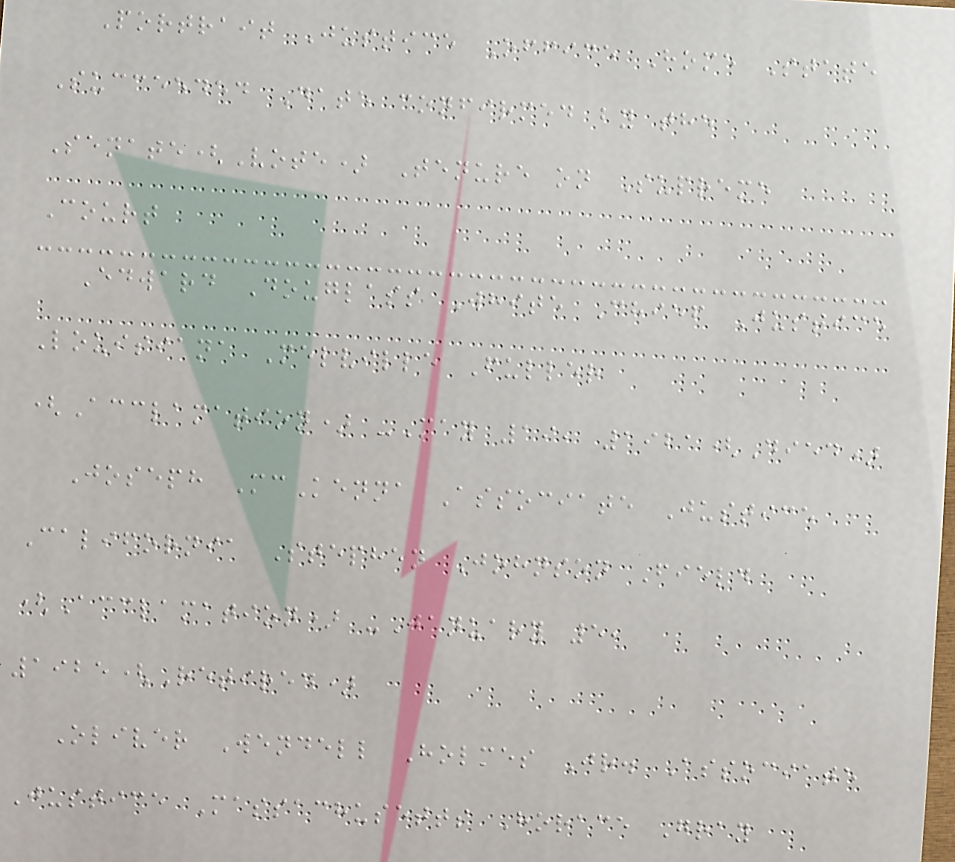Portrait Justice Office Home State
Succeeded Date confirmed by the
Senate(Vote) Tenure on Supreme
Court
Edward Douglass White Chief Justice
Louisiana Melville Fuller
(Acclamation) -May 19, 1921(Died)
Joseph McKenna Associate Justice
California Stephen Johnson Field
(Acclamation) -January 5,
1925(Retired)
Oliver Wendell Holmes Jr. Associate
Justice Massachusetts Horace Gray
